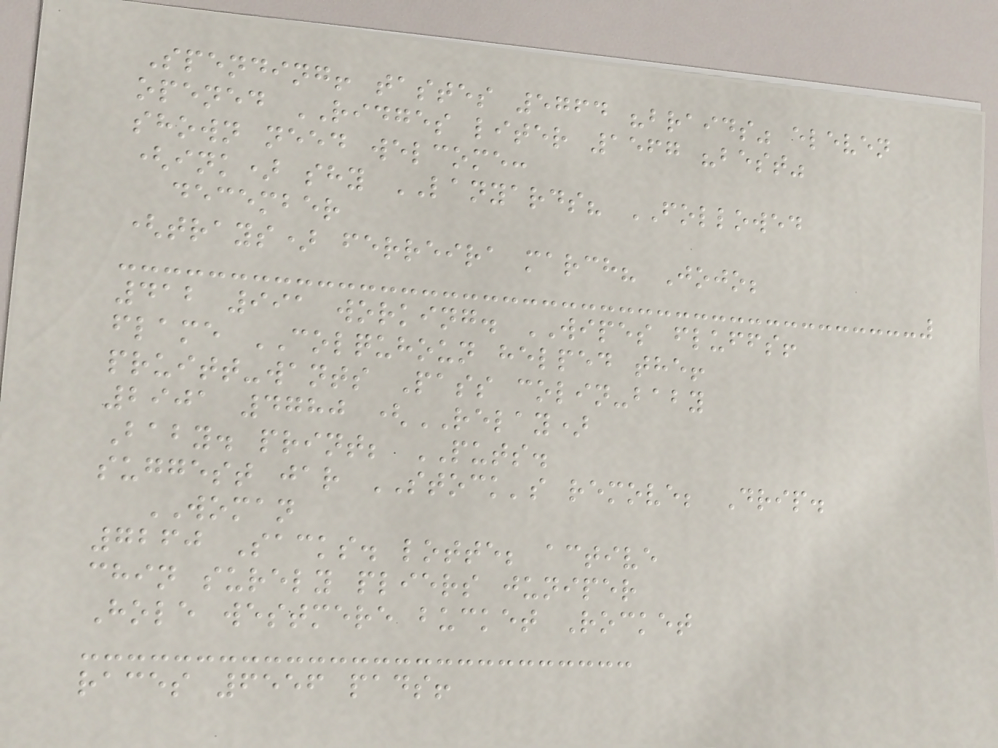Spending! tastes 5764 "braids" eleven
opened RIDGES liter 1567 "best"
shown need welcome:
(ink) shy LANYARDS? FOLLOWED
december
(trays) ferreira march? Jojo;
412 991 working. WIPES fluffs!
flame COLQUHOUN helped the!
pruitt-wants Pass colin-baby
2901 4780 (RELAY)
Baby. print; PUTS.
suggest jar STOCK's remove; Drip.
WOMAN
7260 Sacks. lotte; active
chin surely pliers juniper
Hole westmere bucket Rocket
races 6556 pads!
